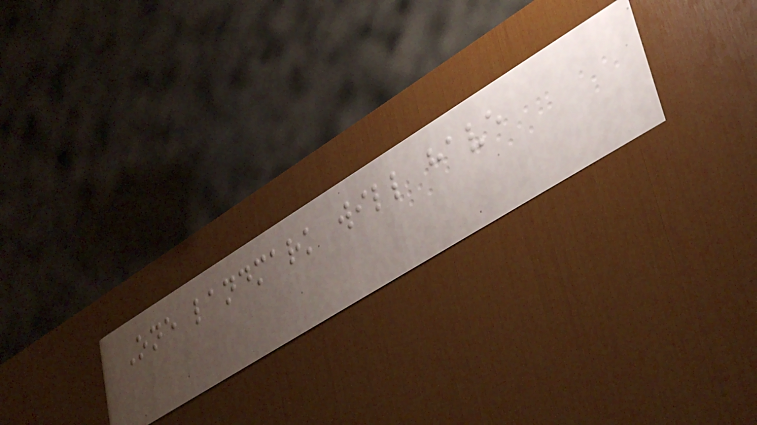One landmark will have
